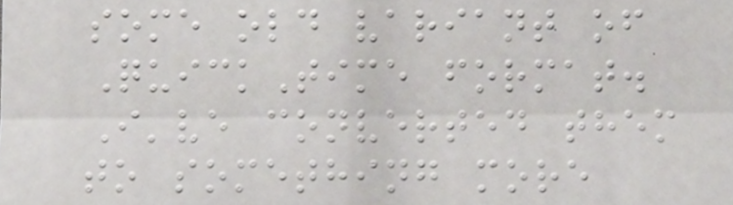some old variant of
QuickTime format.
I've converted them
to something more
